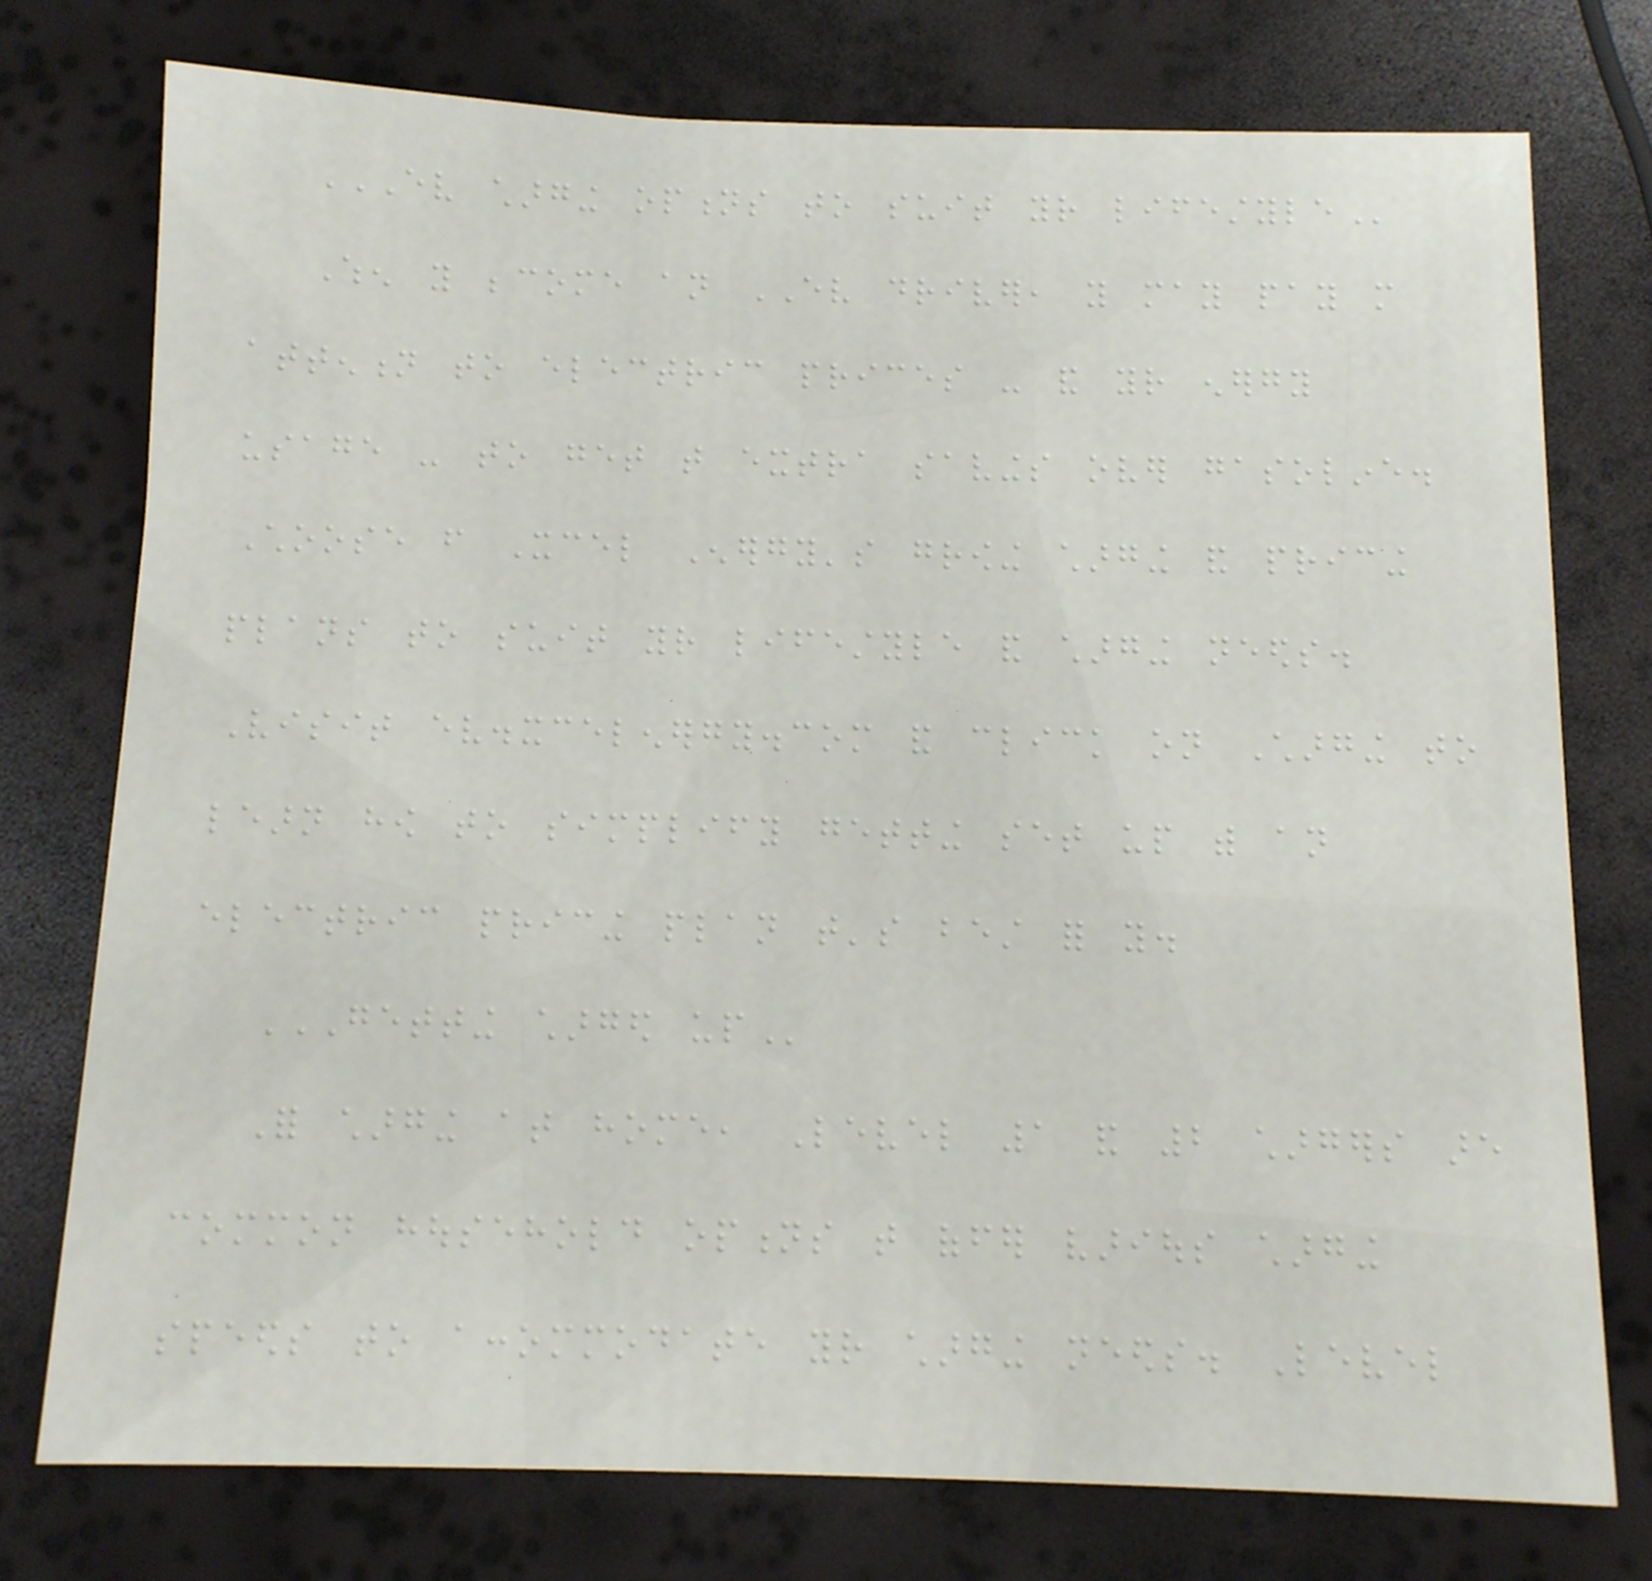EV CHARGING OPTIONS TO SUIT YOUR LIFESTYLE
When you become an EV driver, you may pay more
attention to electric prices - and your energy
usage - to get that extra savings over gasoline.
Choose from Xcel Energy's growing charging and pricing
plans to suit your lifestyle and charging needs.
Visit ev.xcelenergy.com and click on Charging to
learn how to simplify getting set up with an
electric pricing plan that's best for you.
GETTING CHARGED UP
For charging at home, Level 1 and 2 chargers are
common household options that offer various charging
speeds to accommodate your charging needs. Level
